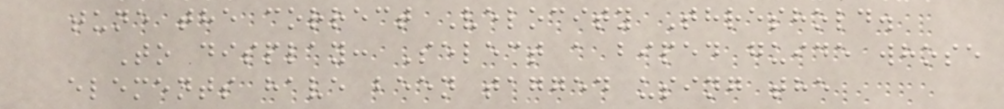tune the correct Velocity Threshold.
To display: Select a biped guide whose
elements have been tagged using the
